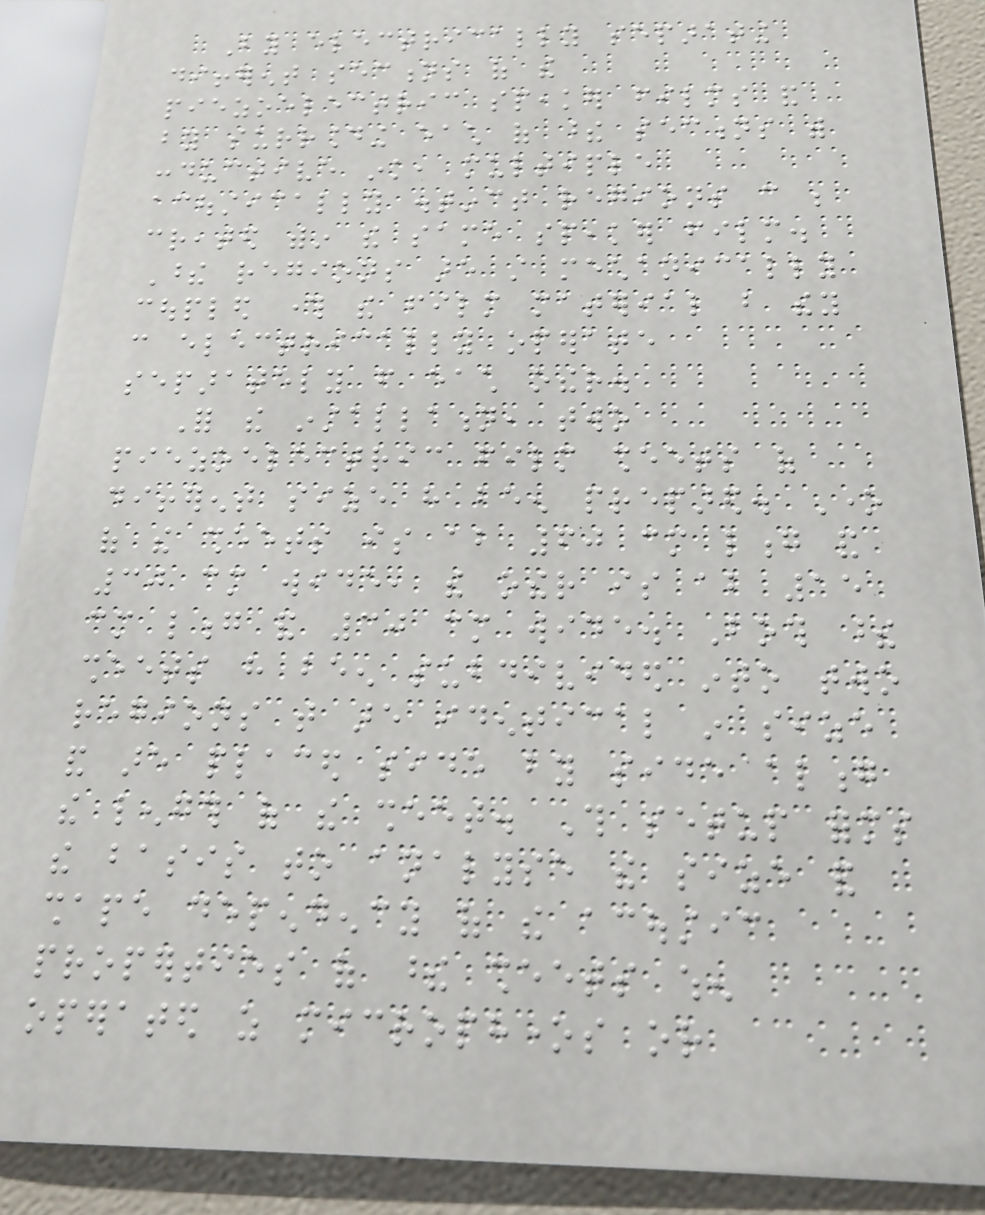By electrically separating
different sections of the
piezoelectric speaker films and
by surrounding each of these sections with
conductive ink, multiple
acoustically distinct regions can be
created within the same speaker film.
These regions are still mechanically
coupled through the film material but they
can electrically operate
separately from each other.
For the installation, two
piezoelectric film sheets of
different size have been prepared. One
of the sheets is about 60 cm long and
30 cm wide, the other is about 15
cm long and 30 cm wide. Both these
sheets have been subdivided into two
regions that are identical in size
and are placed side by side along
the length of the sheet. This setup forms
the basis to analyse the size and
shape dependency of the acoustic
properties of these sheets when
operated as microphones or
